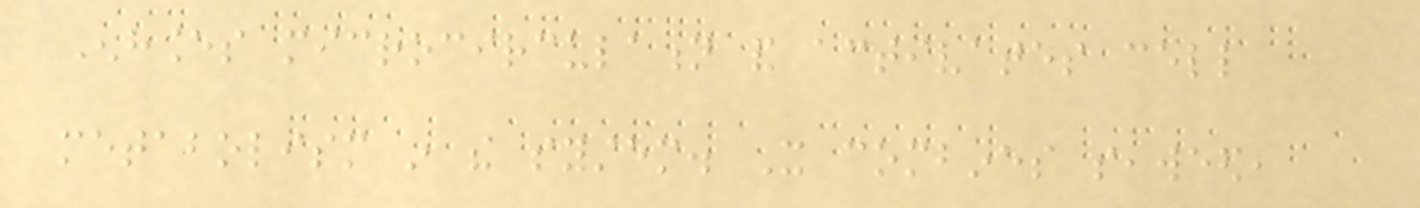Enhances microcirculation and activates cell
metabolism in the system. It combines seaweed,
